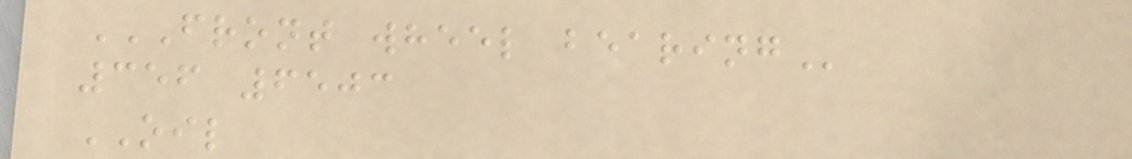FRONT WHEEL BEARING
356 6503
OIL
